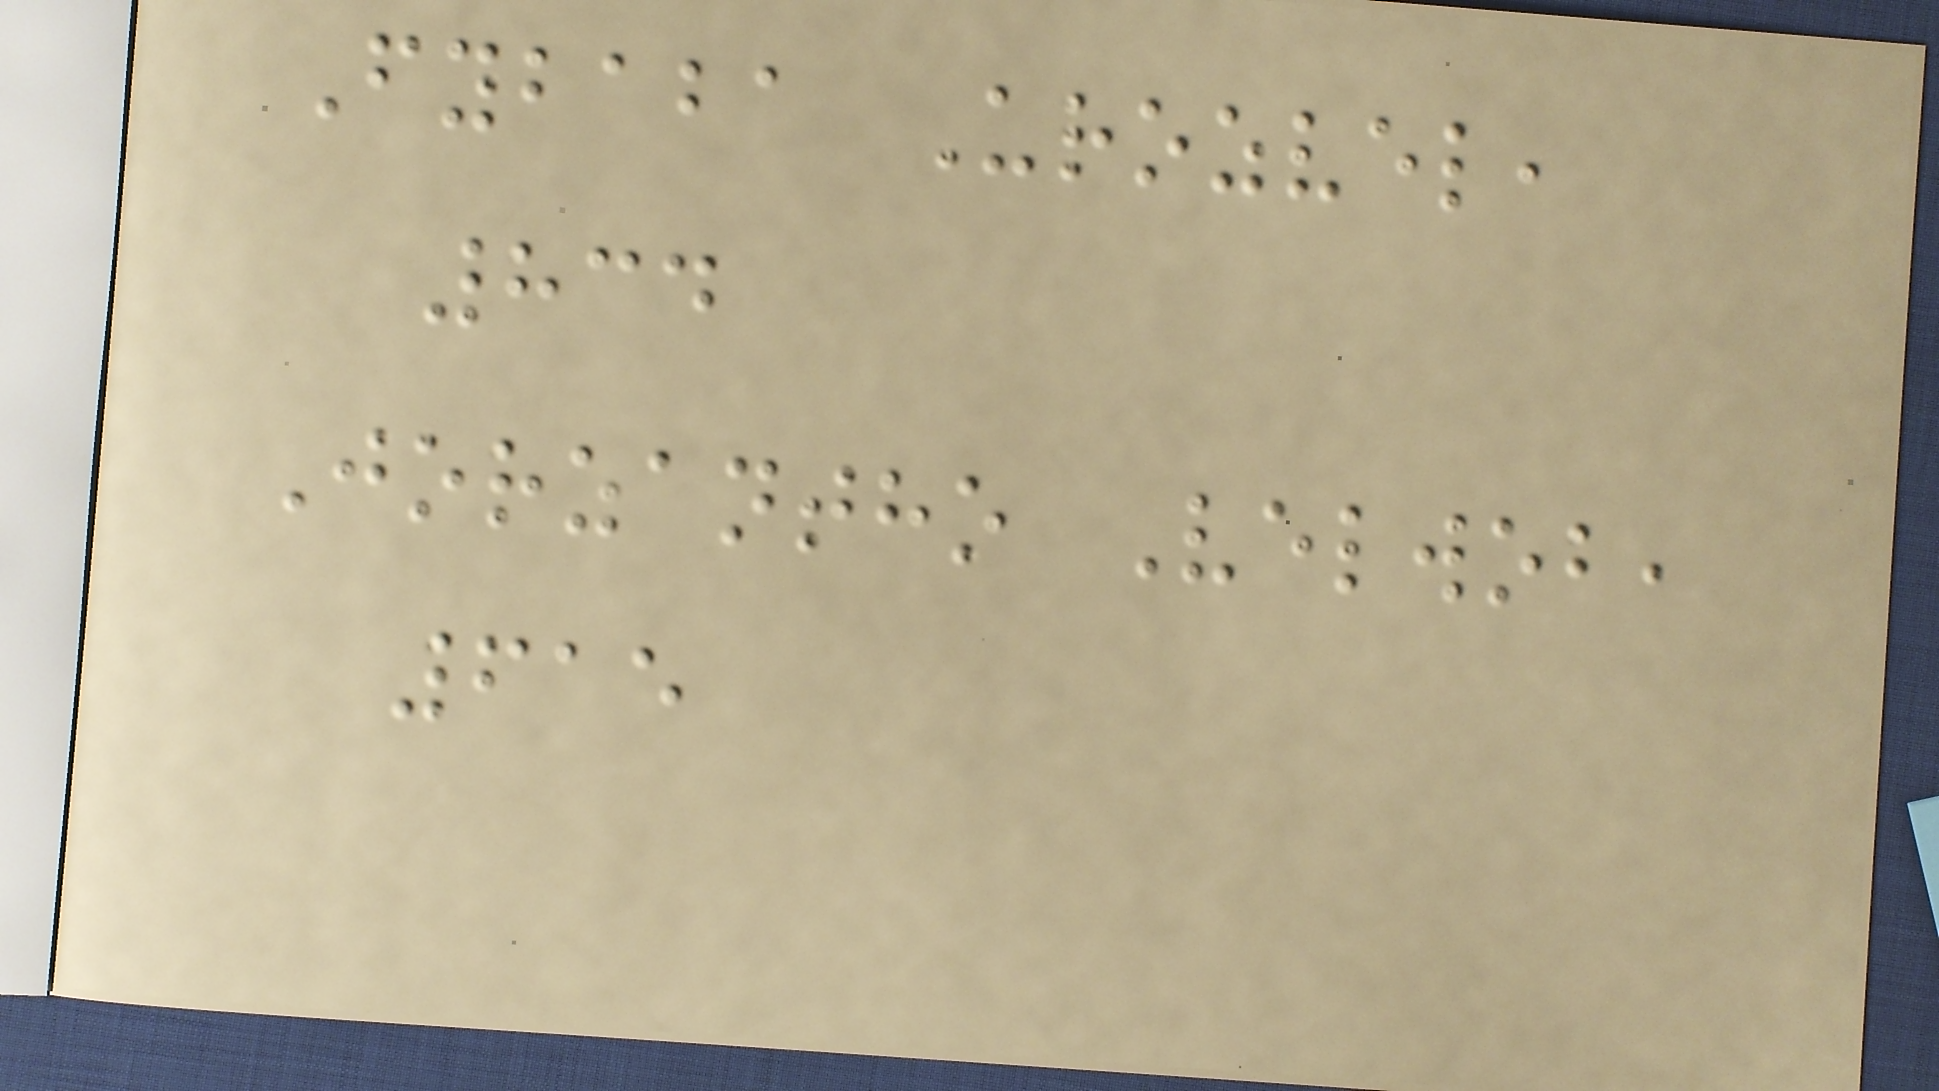Fybaba Urozvel,
834
Jorzantho Velwob,
615
